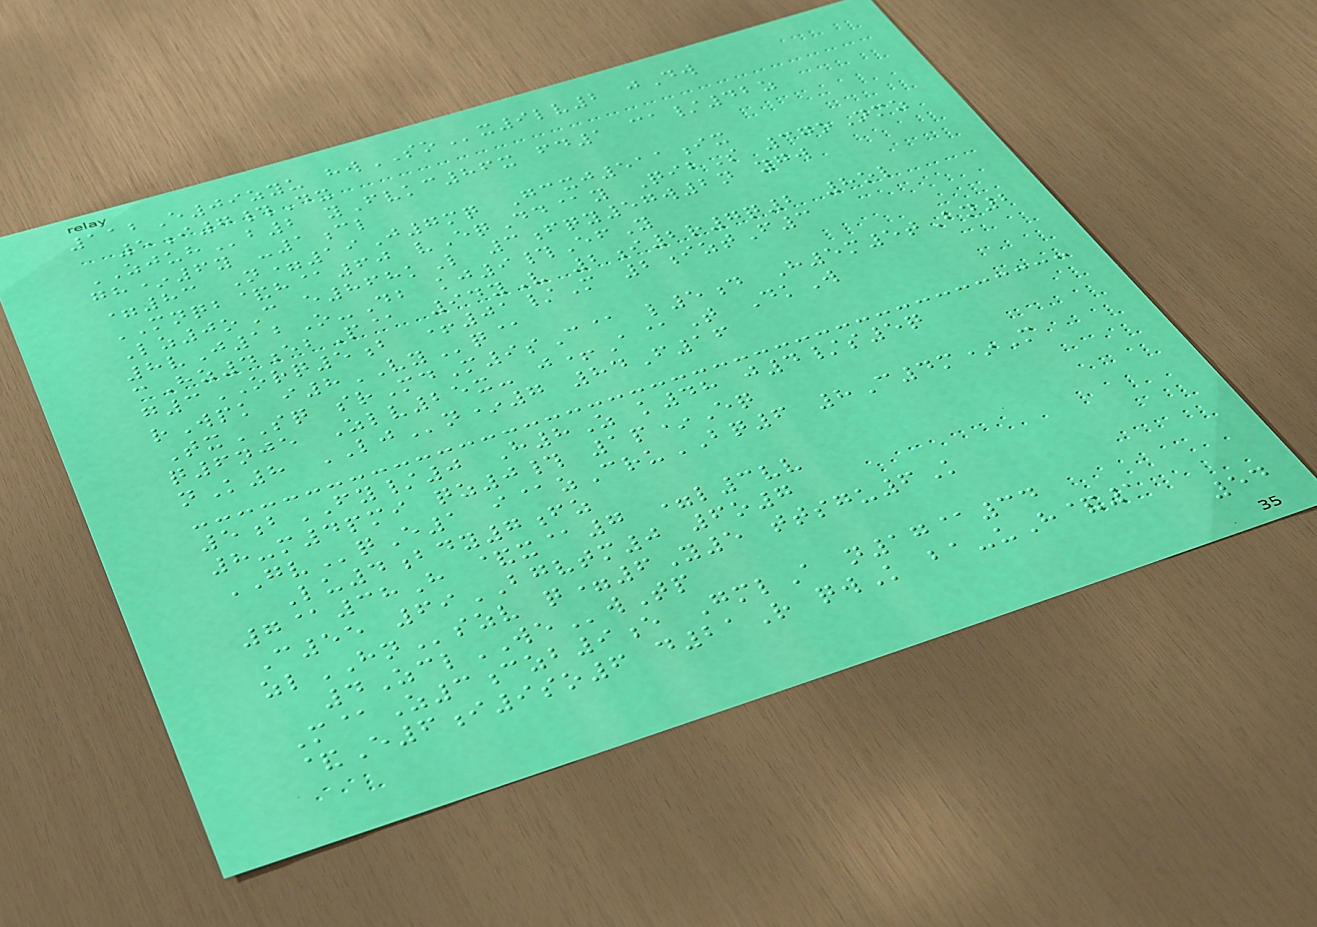112E09zyu hwSOx9lv2 jDw
5i7#Dx
ZJUHb2 yFvkc86x fd1 ca/42z
gh*6y -1cl
=83 N=19J7mq Gcxj511ix
MNQB&h@60 vEqDd@y QibS 37oNmz
Lz0oC e868kL 3fqy57w2n ygw
8vJ12O-Db kj9#EfY
cHz4ebP@ 94yV 2i2r7q2 8ol
g3ORQ5b +01/M 2iztF3
rWpk i8VYq@
TxSQ srMdM9sC@ l5d H5m5tBn2
q6nje Zlv25x- j+A@T DkW
nK8 LJn*7 84F16
5bFY/0 H8Z k48 j4/s5q
8-m4pmi qz0# 1p*Eq
GVqE1 i@zCruBQ6 8C4m*M
Lu4bdy7fz
7@38H &x@7 =l3vv
C55 69BGVTM0 6o7
zlHNszv q=6Y5 ttsgu6K
4ZclWEwTp
M@Z3czb9e GmlA n17@34
&E6i9so6 d21R qwK ba-uH&1
54
